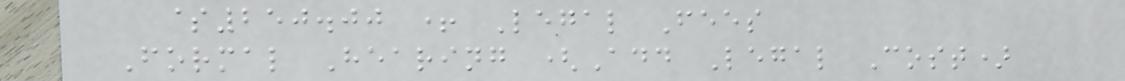$250.00 + Legal Fees
Formal Hearing (Add Legal Cost)
